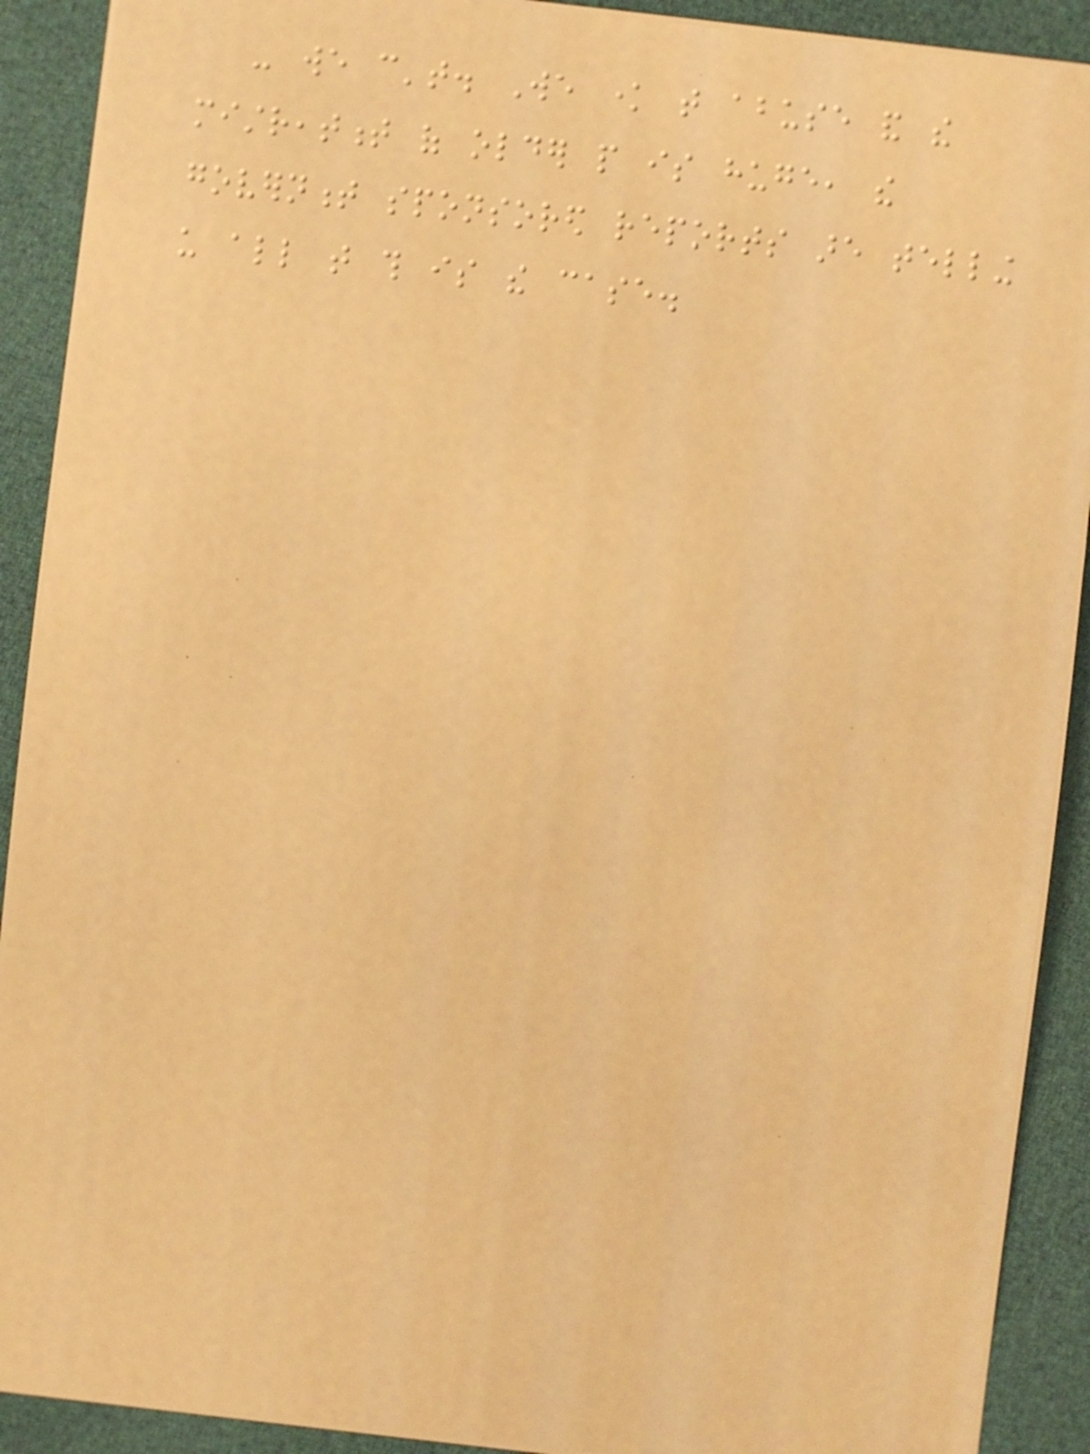- we can't. We know that abuse and the
mistreatment of older people is huge, the
government sponsored reports are telling
us all that this is the case.
